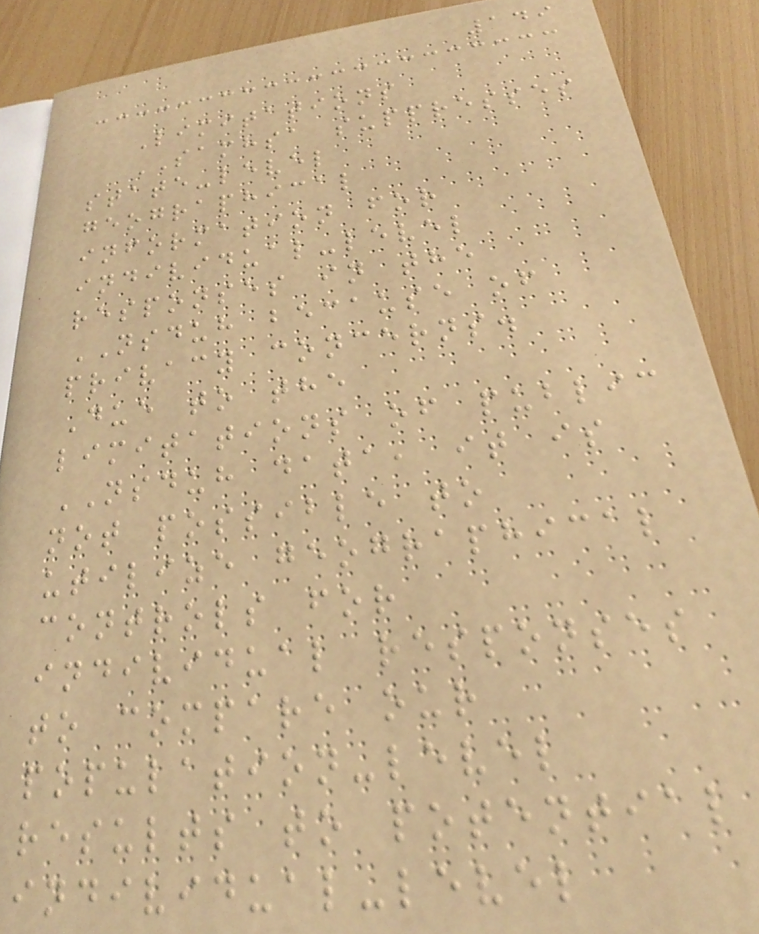149
Limitations
SAMHSA suppresses
state-level
geographical
information for
individual-level
responses in the
NSDUH because of
privacy concerns.
Due to the
limitations of public
NSDUH data, it is
not possible to
utilize geographical
controls for
individual responses
to compare our
population-level
results to potential
individual-level
